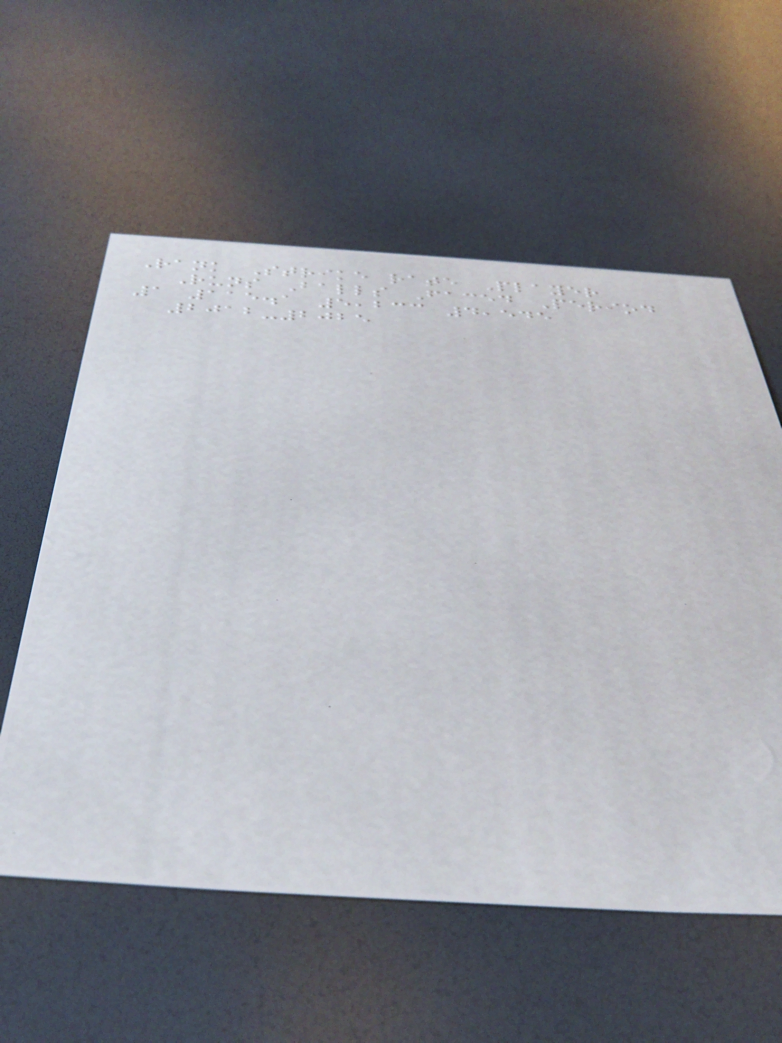Rank Strike rate Player
Runs Balls Faced Period
1 115.1 5,233 4,545
2012-2025
